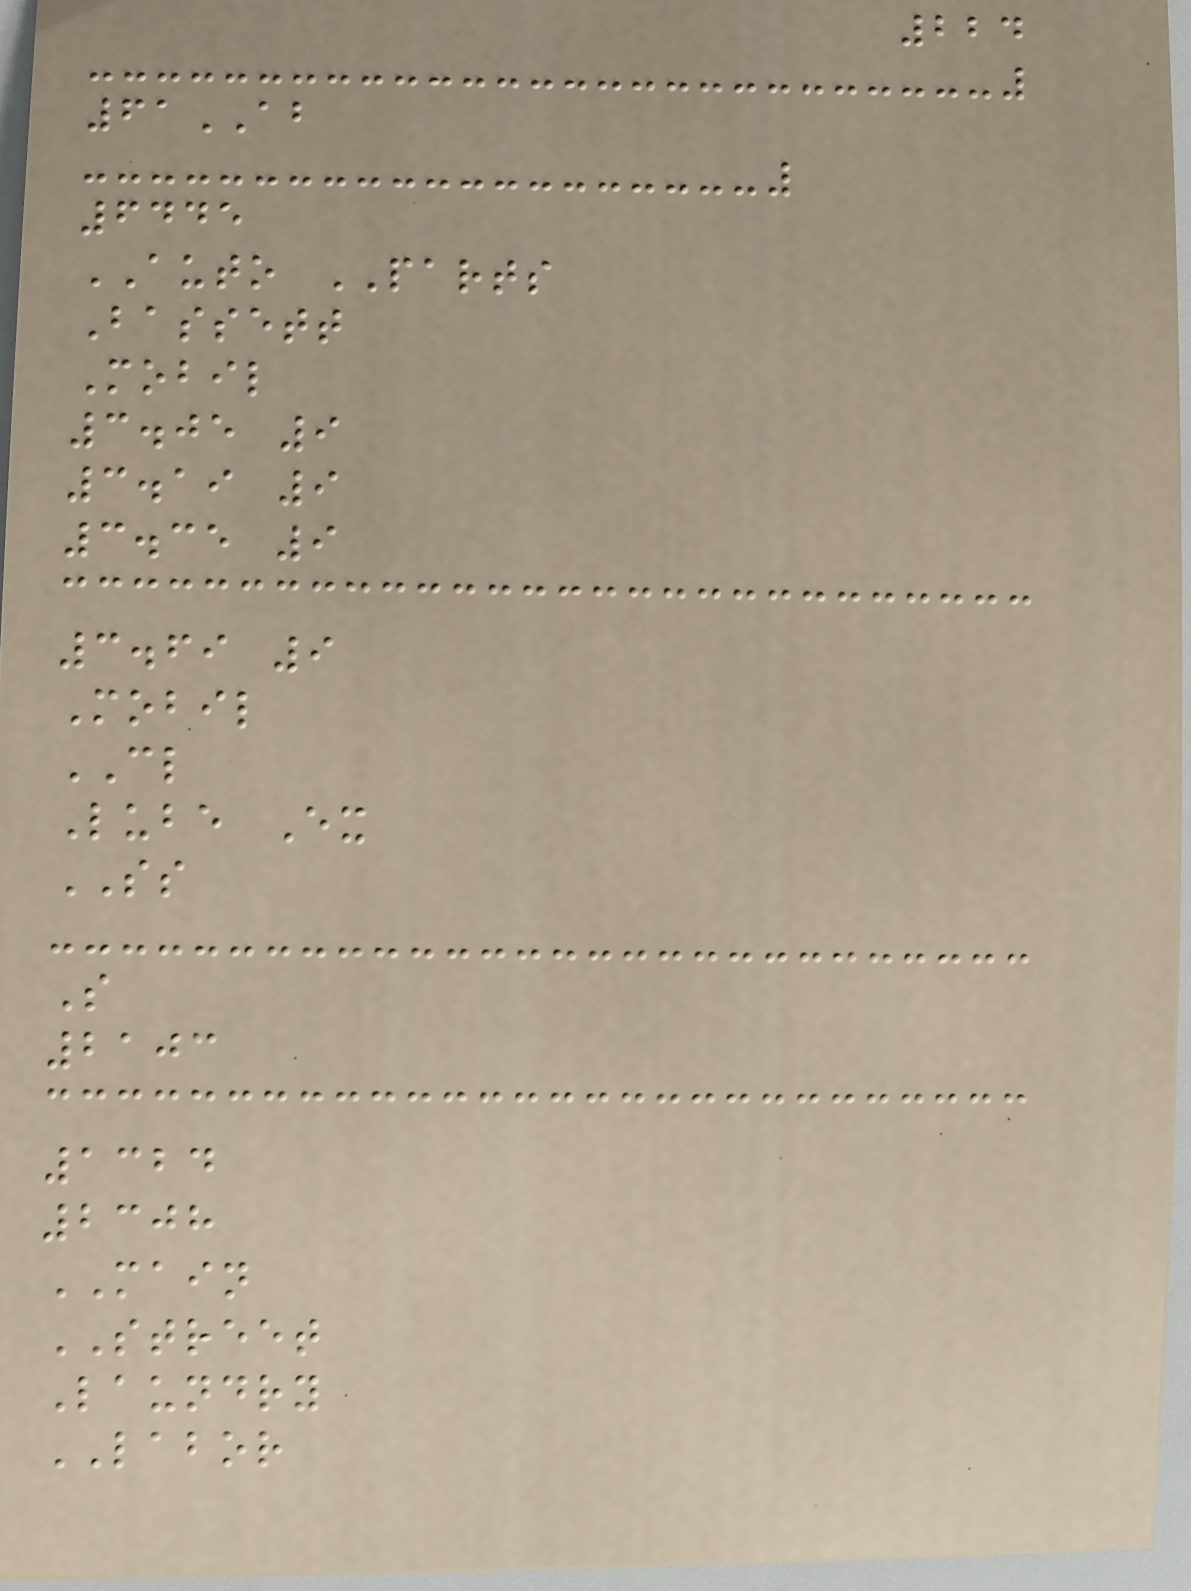224
61AB
6445
AUTO PARTS
Bassett
Mobil
3.05 9
3.19 9
3.35 9
3.69 9
Mobil
CL
Lube Ex
SS
S
2103
1324
2308
MAIN
STREET
Laundry
LABOR
